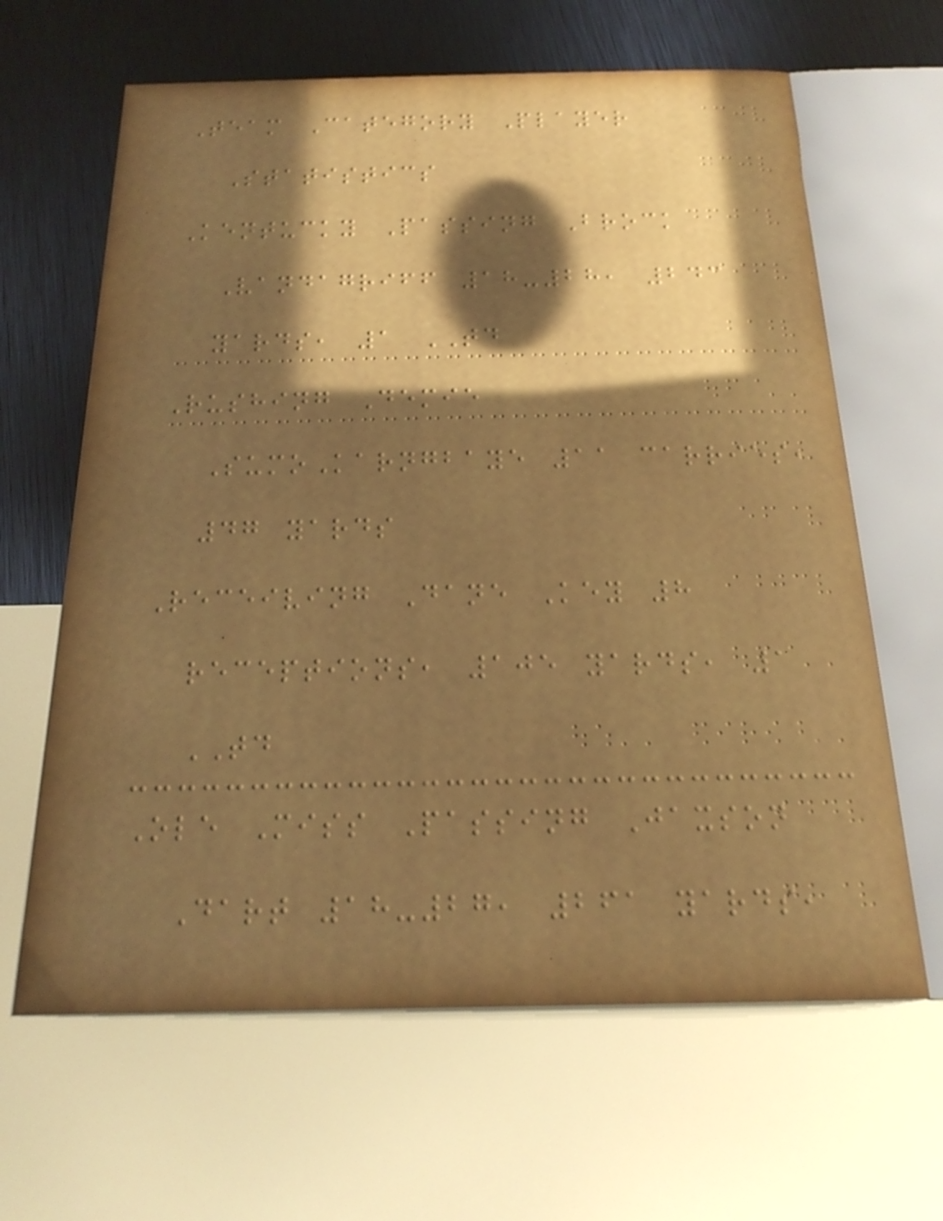Team Category Player
Statistics
Kentucky Passing Brock
Vandagriff 18-28, 243
yards, 1 TD
Rushing Demie
SumoKarngbaye 11 carries,
47 yards
Receiving Dane Key 8
receptions, 105 yards, 1
TD
Ole Miss Passing Jaxson
Dart 18-27, 261 yards,
